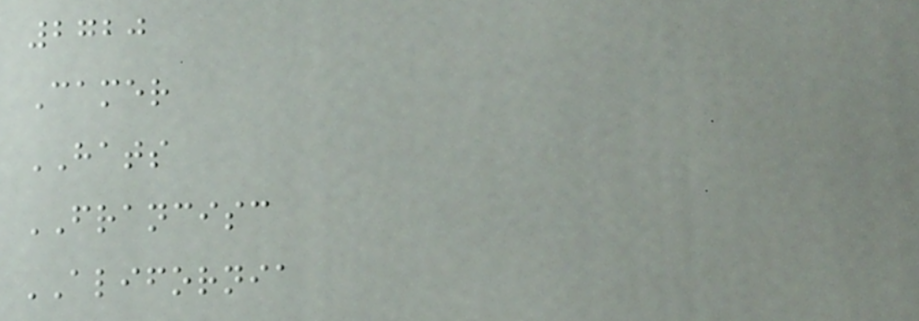2720
Camer
HATS
FRANCISC
ALIFORNIA
